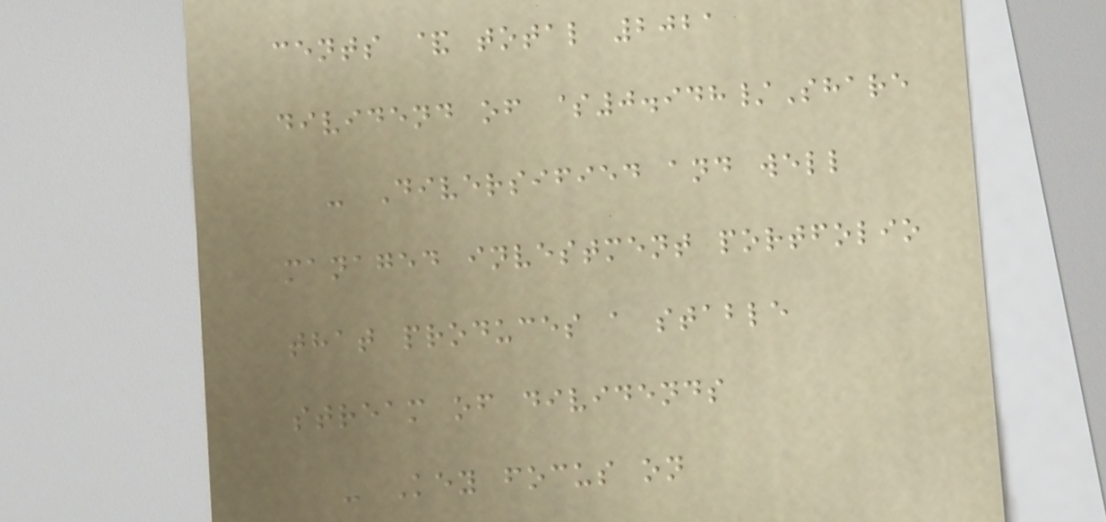cents & total 2021
dividend of $0.948/Share
- Diversified and well
managed investment portfolio
that produces a stable
stream of dividends
- Key focus on
